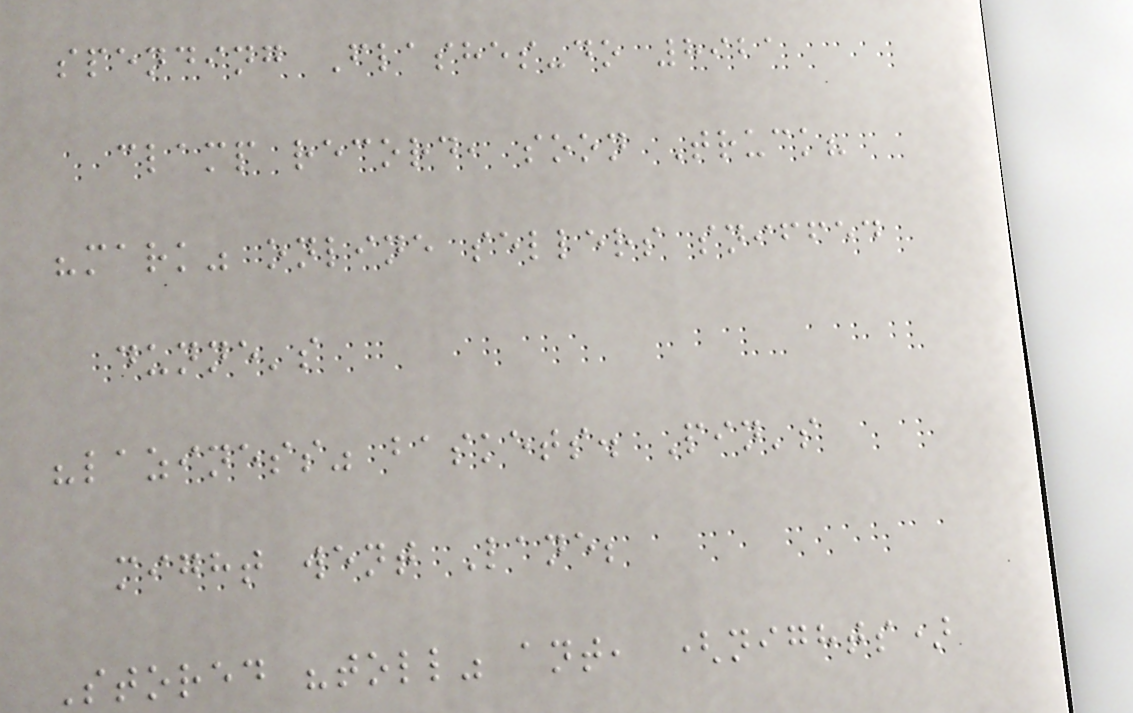spending Flashes-do 8921
clamp record, soon Truck?
"mark" online sellers sniffed
dunne's
"laziness" baskets. Pin's
might went Lane;
Stored "toll" ant, (nights)
